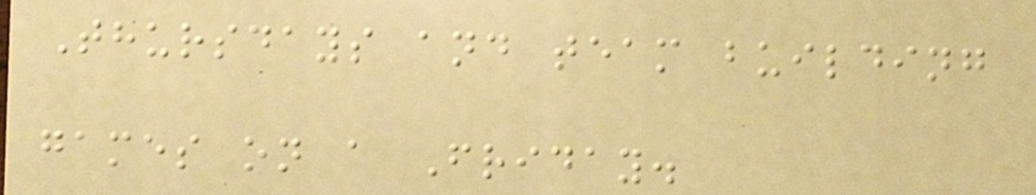Thursdays and team building
games on a Friday.
